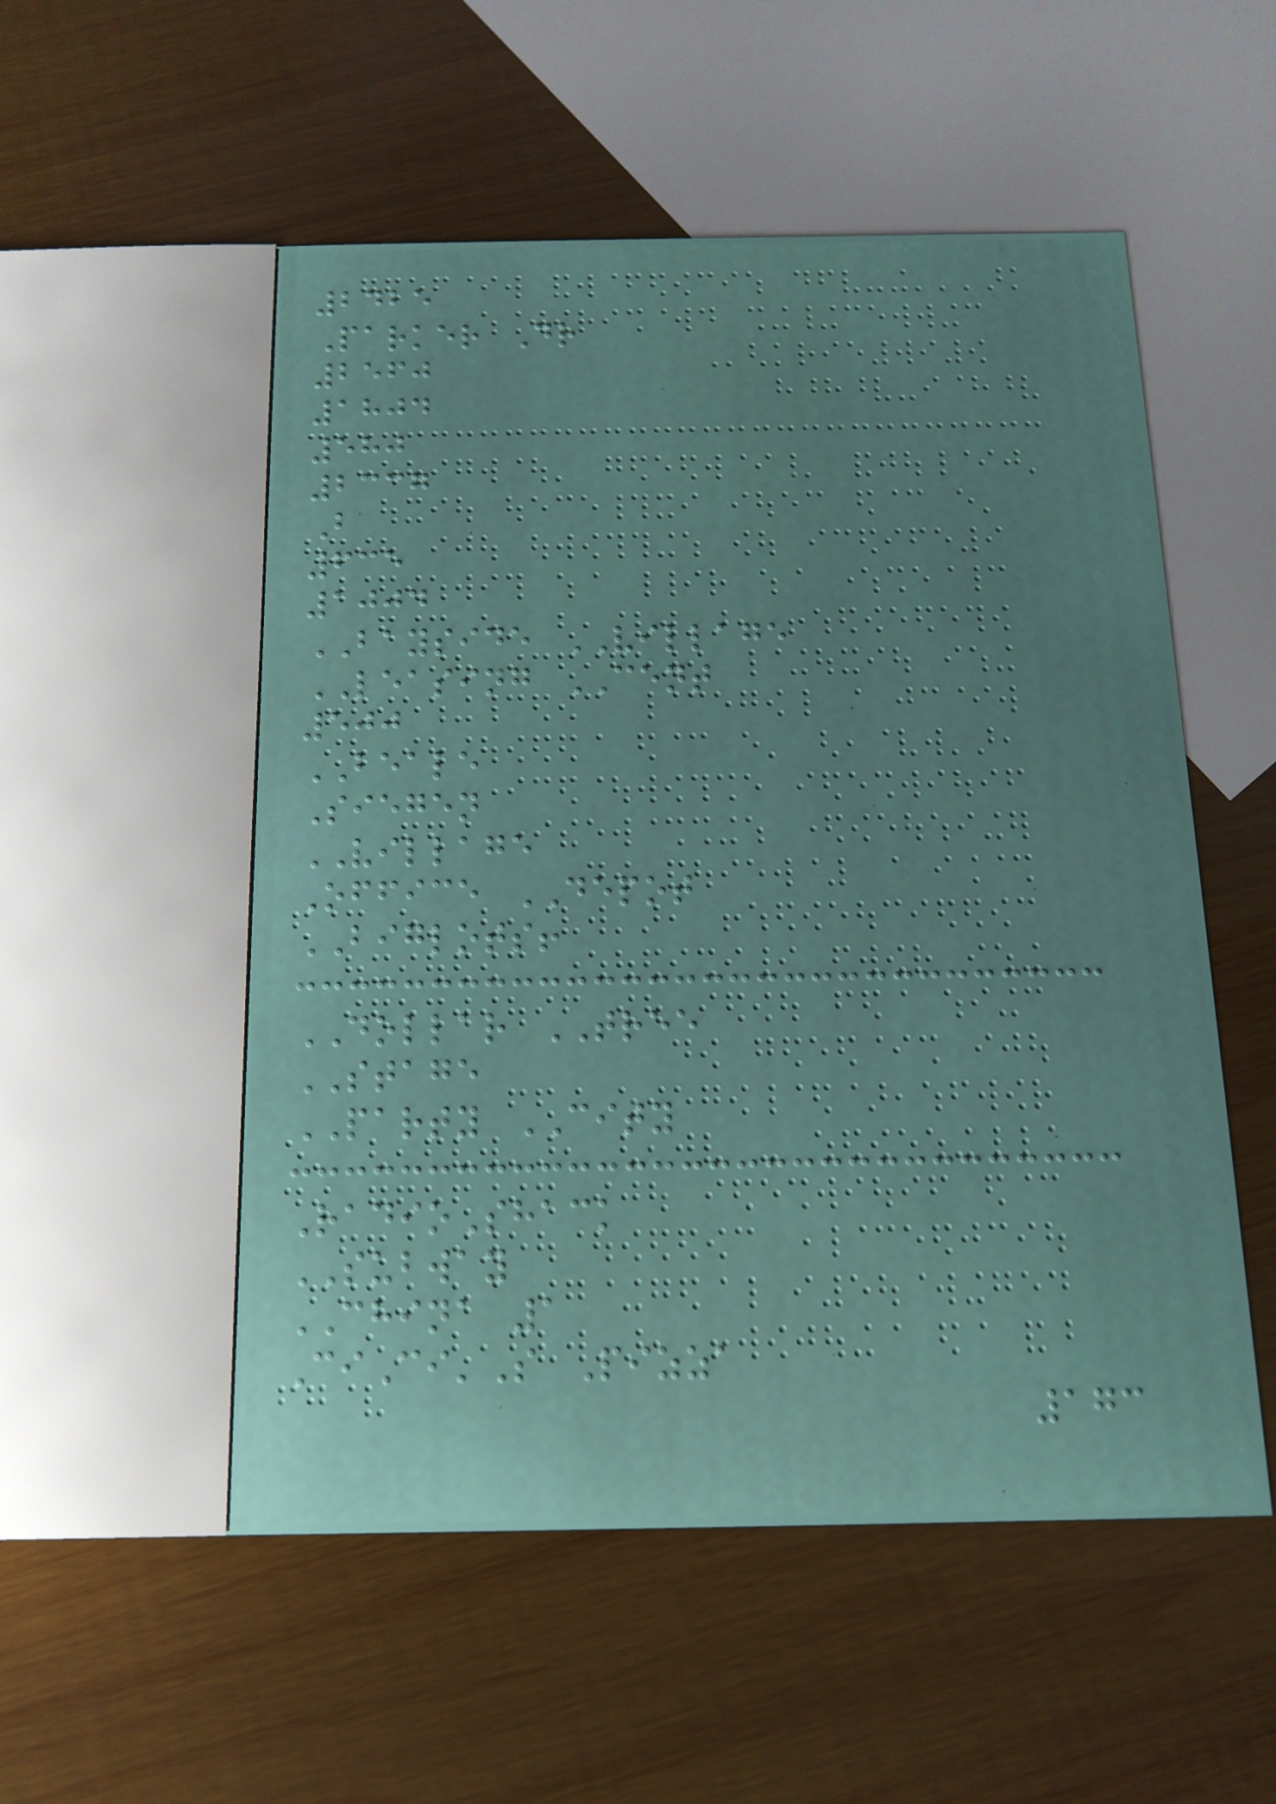2425
Parker Dr
2560
1804
580
2337
B
635
1004
BAYSIDE VILLAGE
LEASING CENT
500
BEALE
Siegen
VILLAGE
Office DEPOT
BIGLOTS!
DOLLAR TREE
STAGE
PARTY CITY
RadioShack
SUBWAY
CHINA 1
CiCi'S Pizza
173
